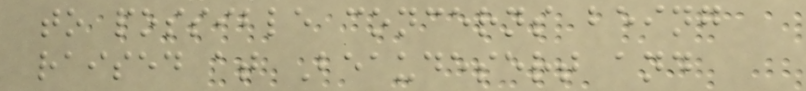to possible concerns being
raised at Beaudesert and
